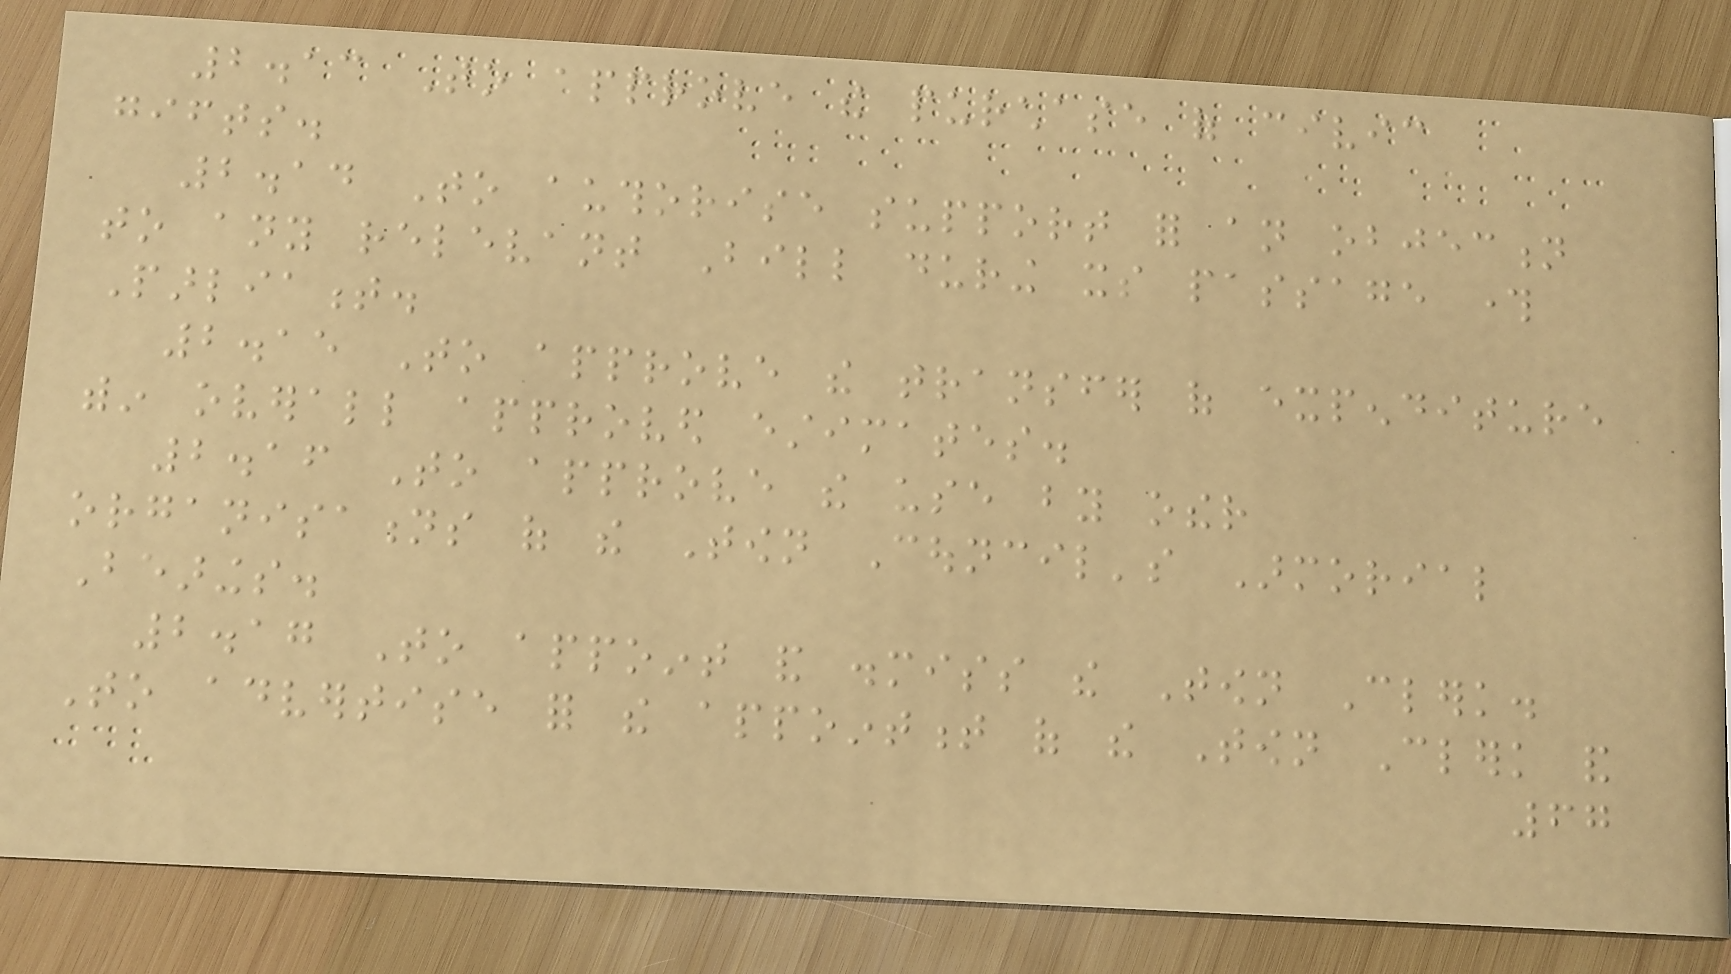2.13 To approve the purchase of civic
gifts.
2.14 To authorise support for an objection
to any relevant Bill during its passage through
Parliament.
2.15 To approve the transfer of expenditure
within overall approved estimates.
2.16 To approve the use by other
organisations of the Town Council's Armorial
Bearings.
2.17 To appoint and dismiss the Town Clerk.
To advertise for the appointment of the Town Clerk and
67
